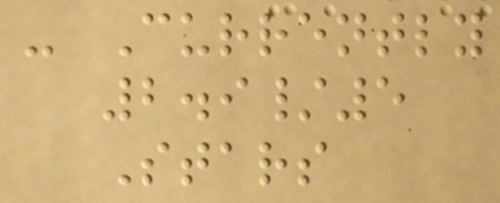- Currently
2.9/5
Stars
